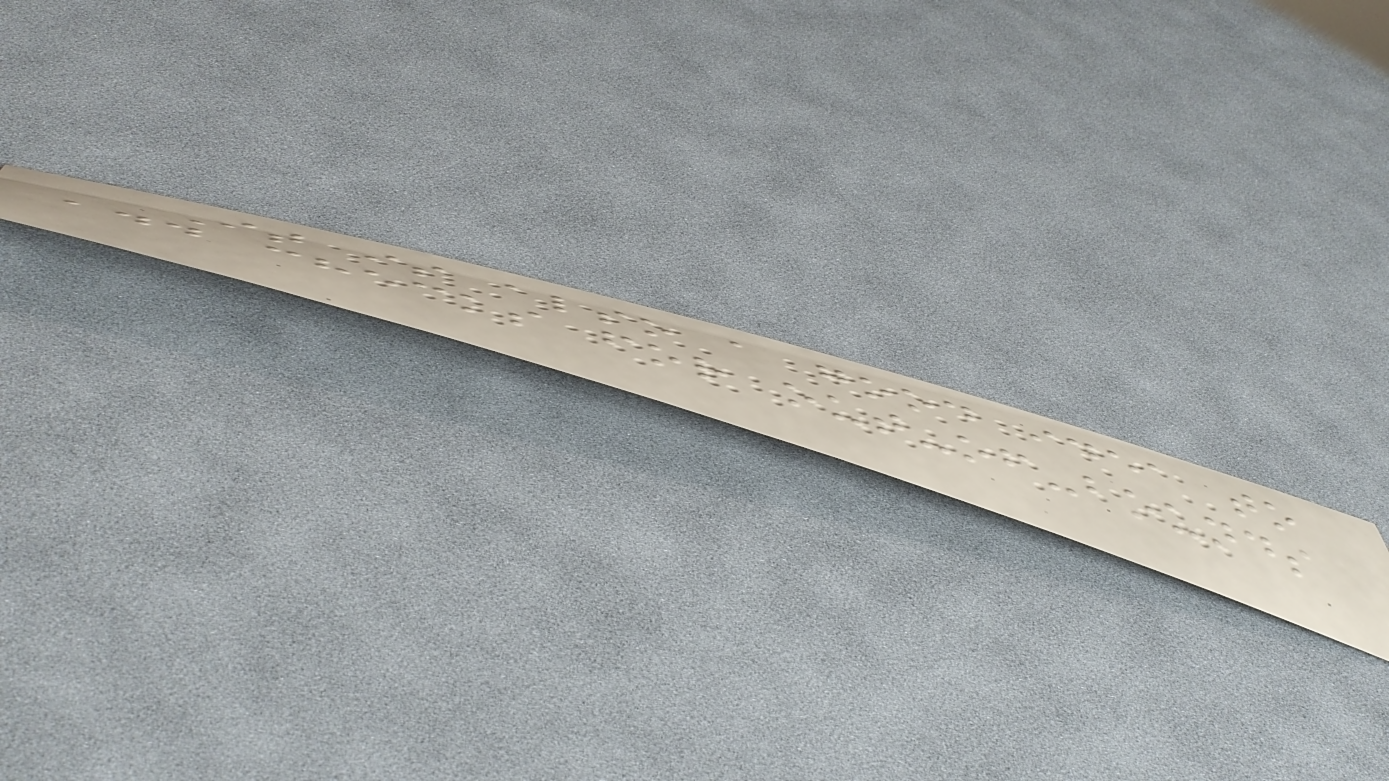It is also a good idea to
add checks for out-of-bounds
